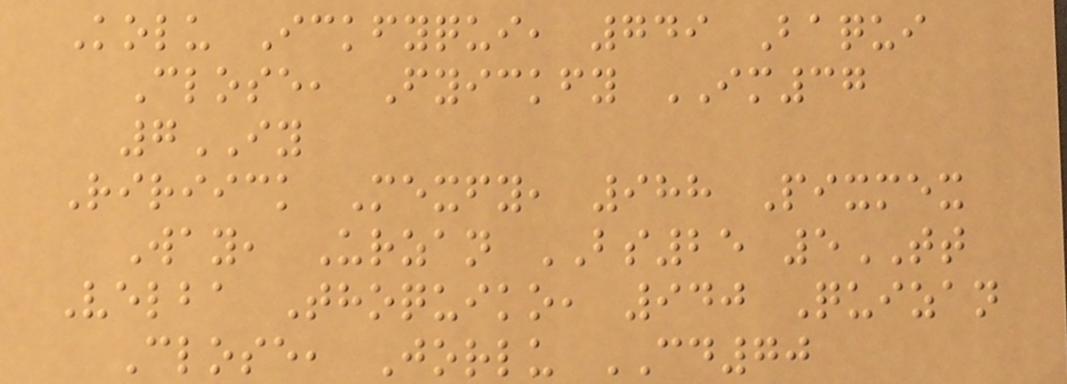Kolu Ickfyqui, 749 Baqui
Close, Fyickfy IM37
7IY
Ririick Mexfy, 988 Pixmex
Way, Urzan BS25 5TT
Velba Thoquiko, 940 Quizan
Close, Jorlu CD70
